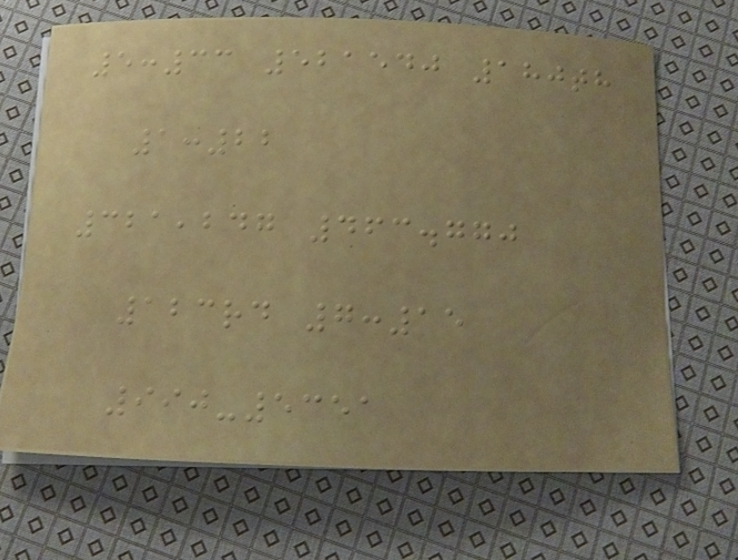5:33 521540 180th
1:22
321,247 463.770
123rd 7:15
990-5351
